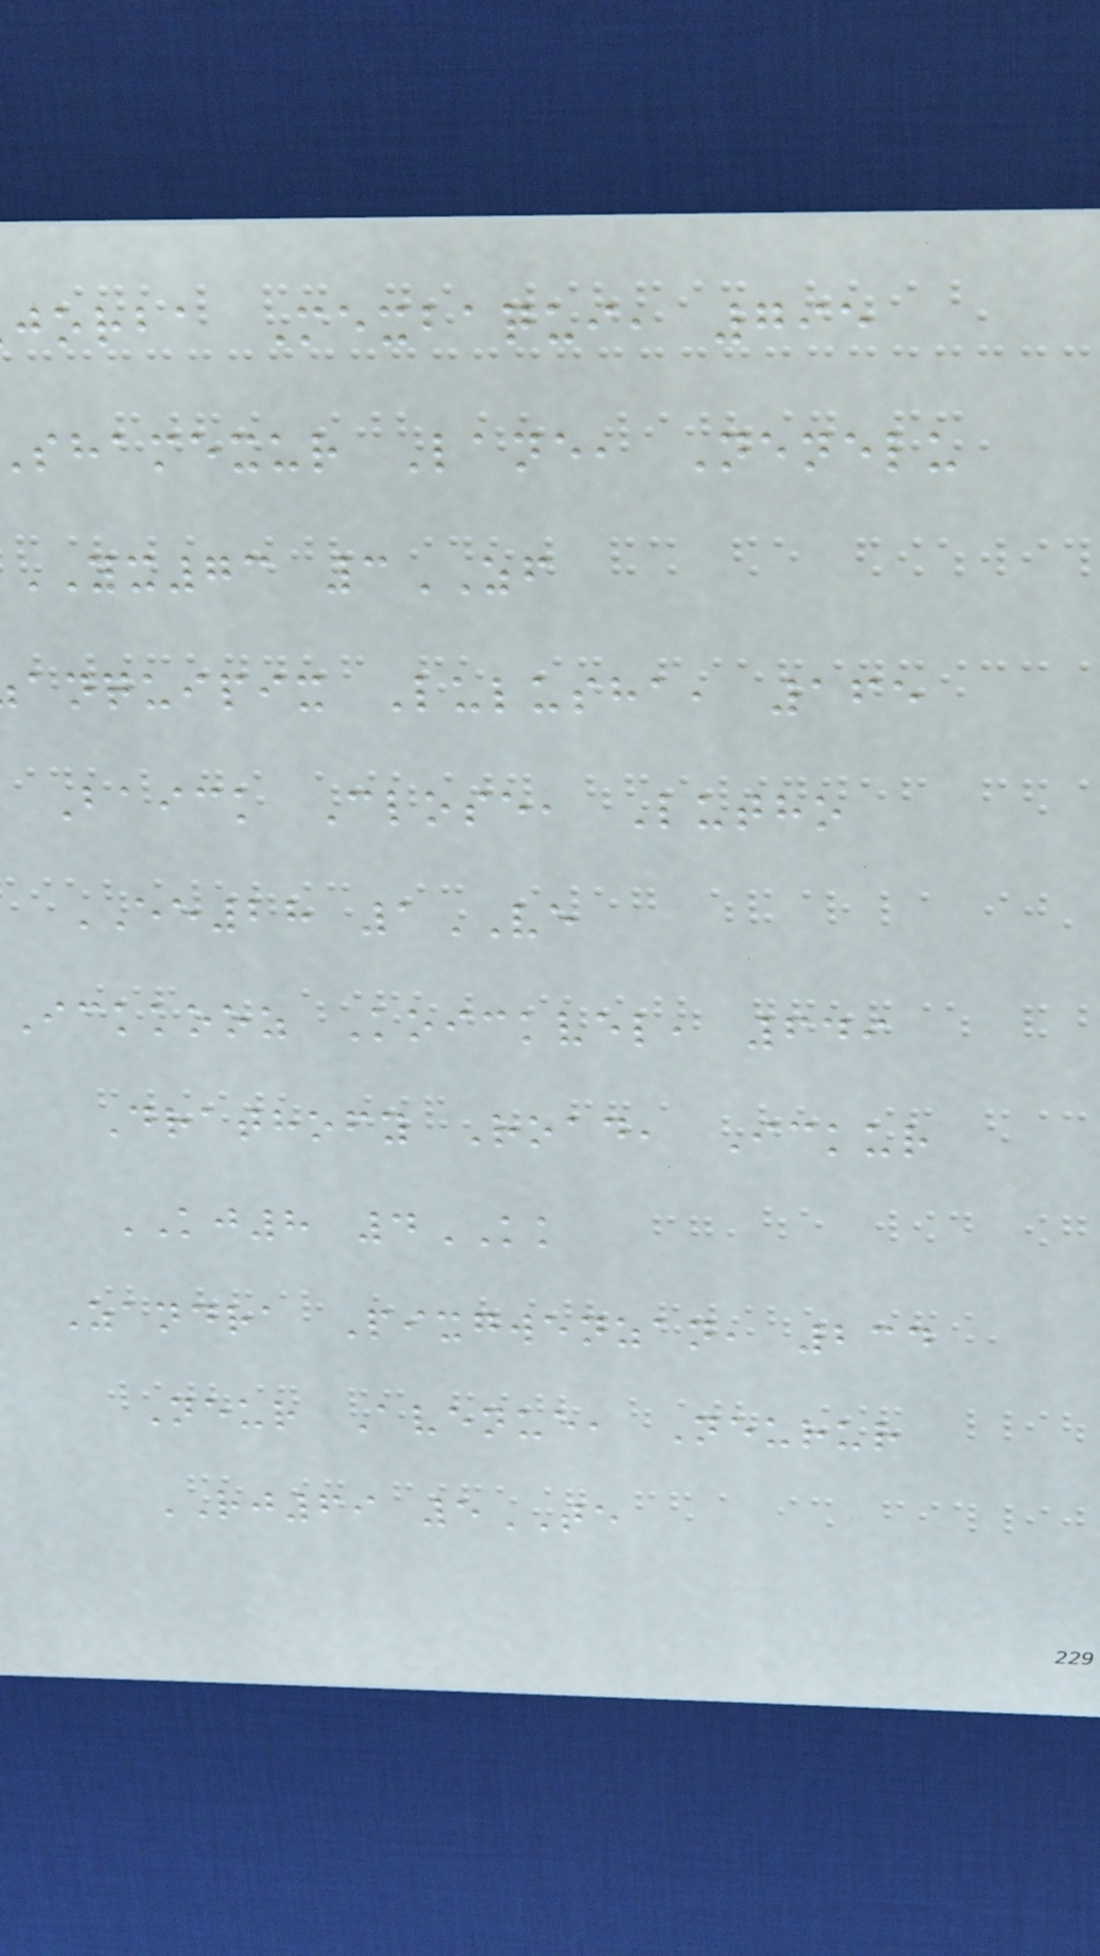jorba Mexbaqui, 795
shamexur Lane, Nenelu
YX73 3ZF
anquipix Lulusha, 165
Baick Close, Lutho
EE28 1VE
Ickkooz Koickvel, 649
Drathofy Road, Ickur
KJ8 4KK
Zandra Pixgwenzan, 234
Neur Avenue, Neurur
RJ69 5TE
